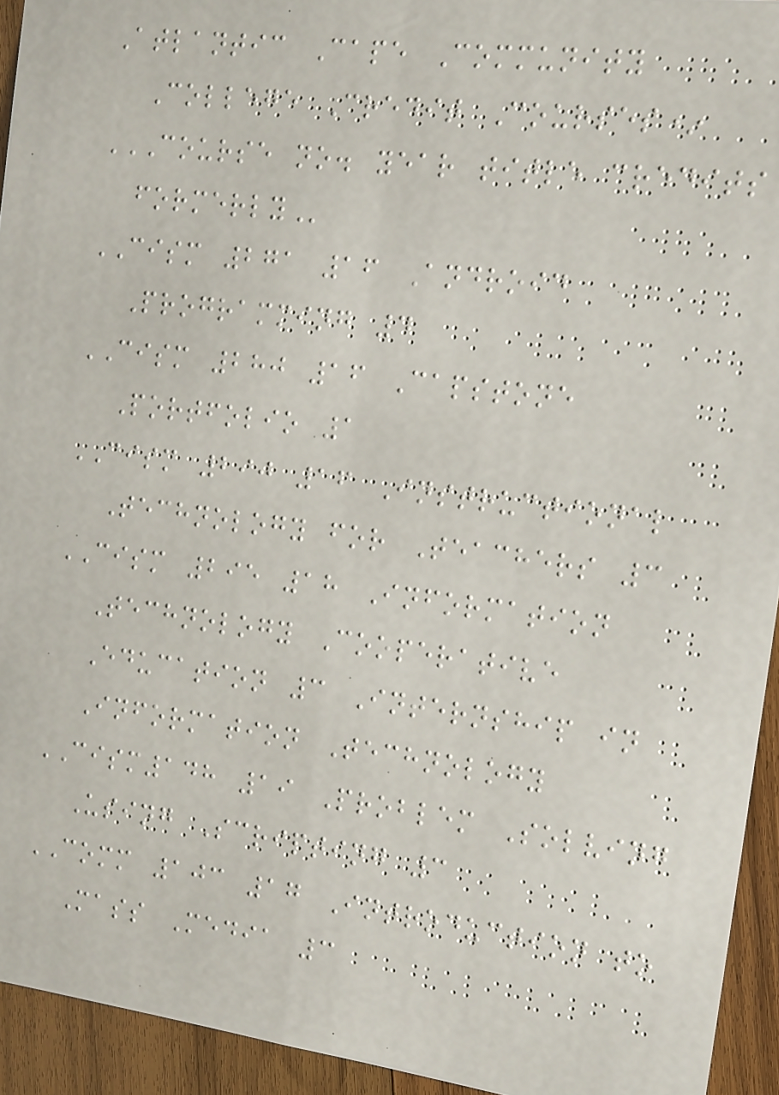Atlantic Cape Community
College Credit Courses*
COURSE NO. YEAR TITLE CREDITS
FORMERLY
CISM 271 16 Android
Programming 4
CISM 280 16 Capstone
Portfolio 1
CISM 290 16 Instructional
Technology for Teachers 3
CISM 295 18 Information
Technology Cooperative
Education 3 Internship in
Information Technology
CISM148 19 Problem Solving
Using Scripting 3
COMM 103 17 Introduction to
Mass Media 3
